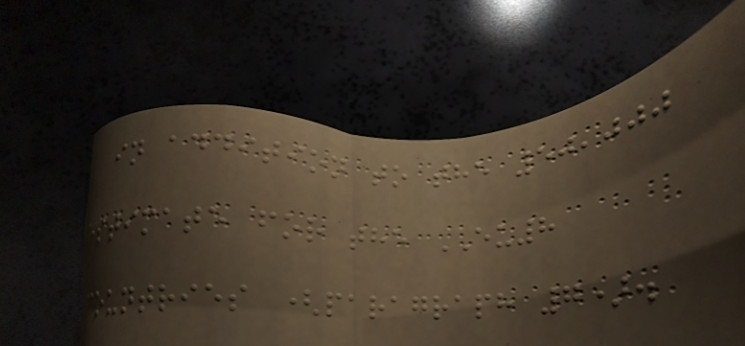in addition to the 50,000
estimate for the EU8
countries (paragraph 7).
